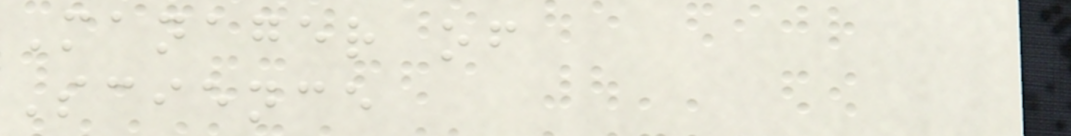Manager of
Science
